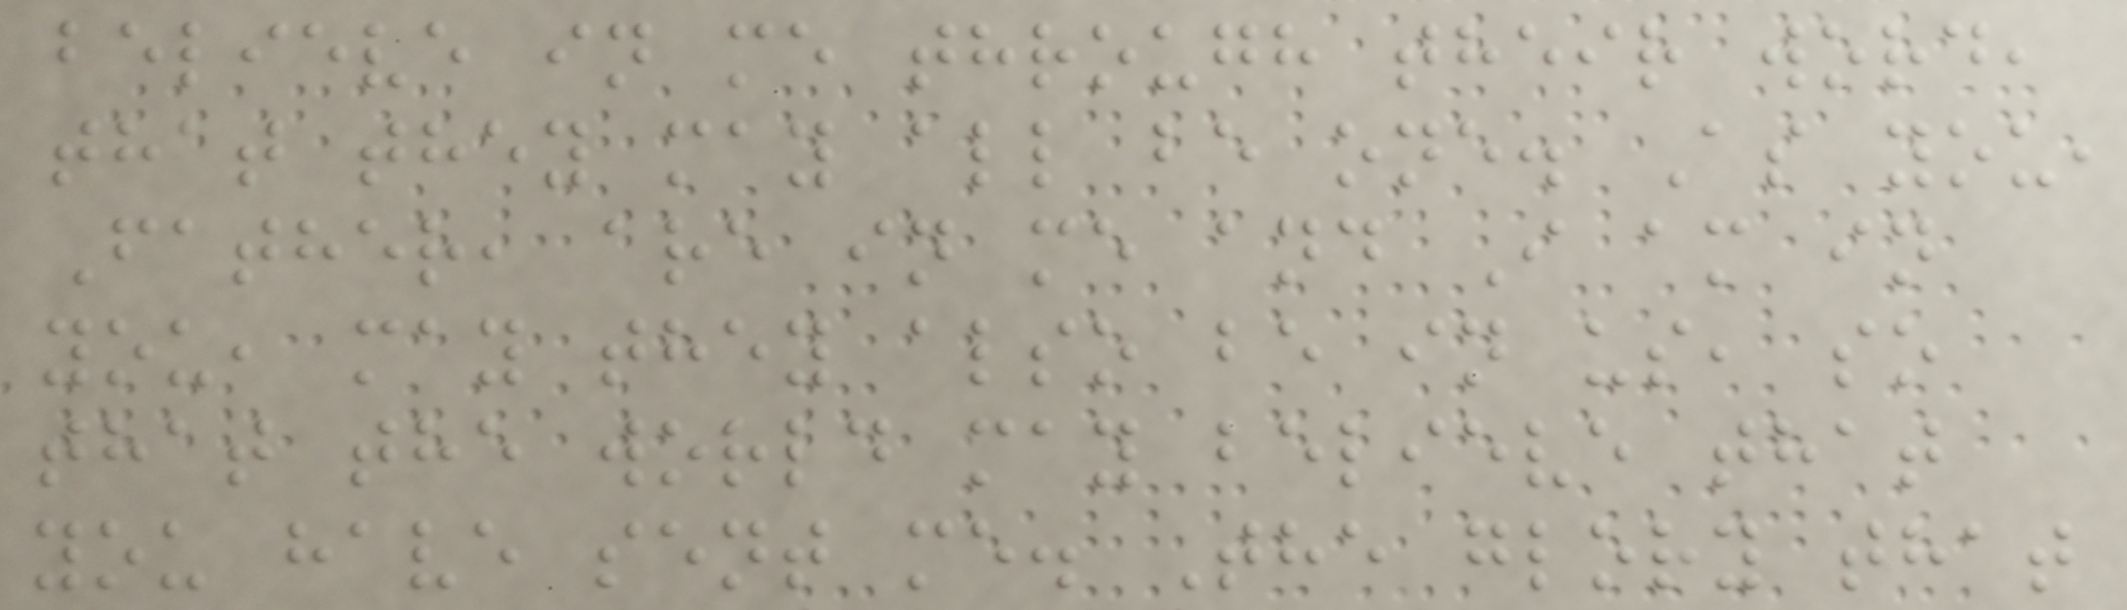believe in me through their word,
that they may all be one. As you,
Father, are in me and I am in
you, may they also be in us, so
that the world may believe that
you have sent me. The glory that
